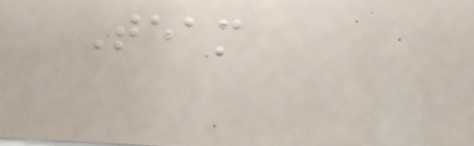Team
